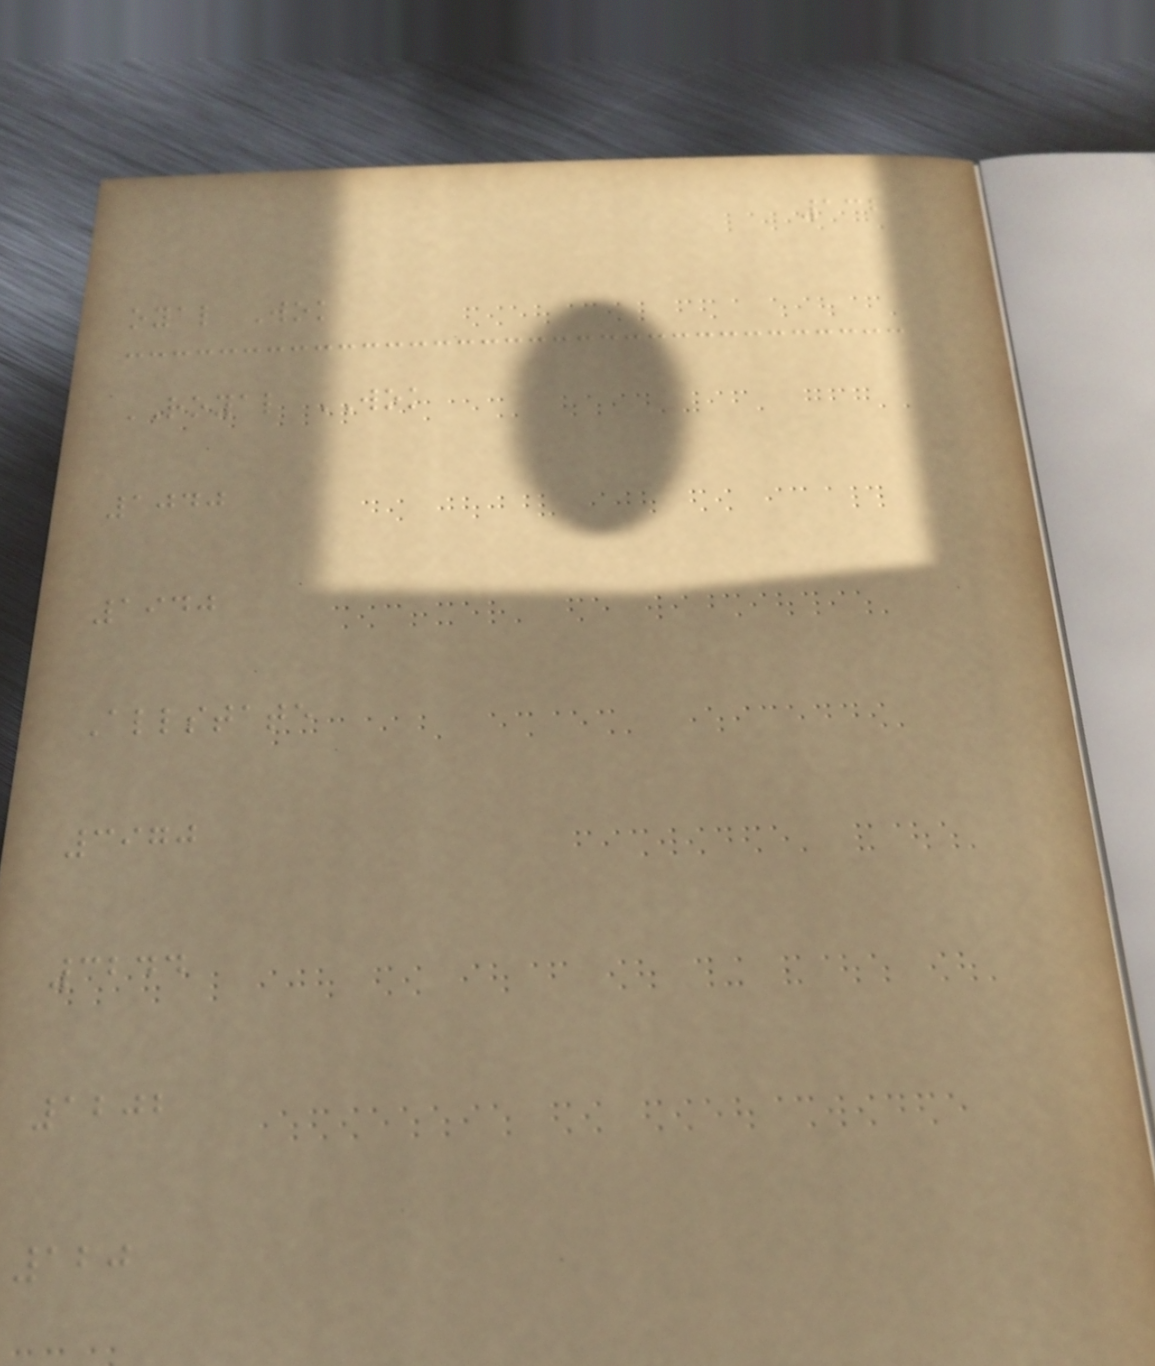132
oyal Wok
ROYAL WOK
1040
1940
Allstate
3970
3244
1202
120
